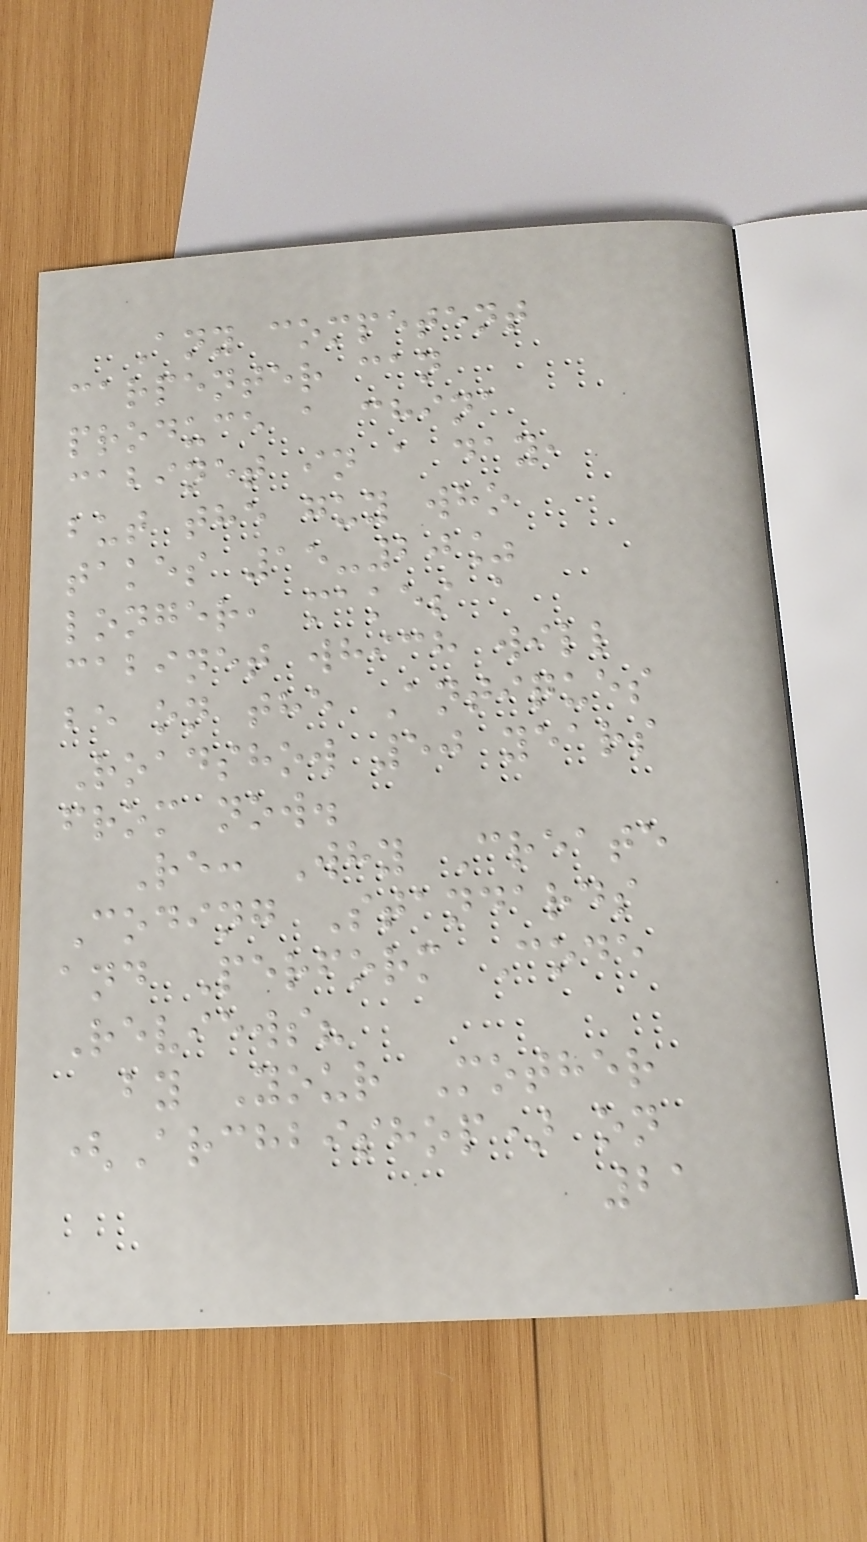Any competent
carpenter can
produce a china
cabinet in a day,
but the guy who
takes 15-20%
longer, makes a
cabinet which will
be on the Antiques
Roadshow 50 years
from now.
Re: Why Create
Coding Standards
and Perform Code
Reviews?
by Your Mother
(Archbishop) on
21
